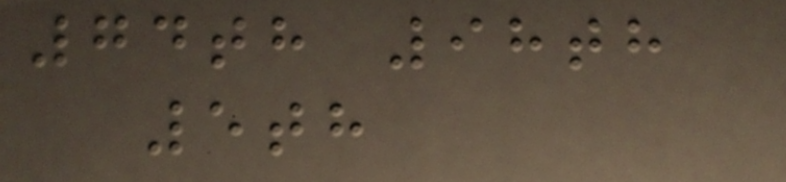74th 98th
5th
